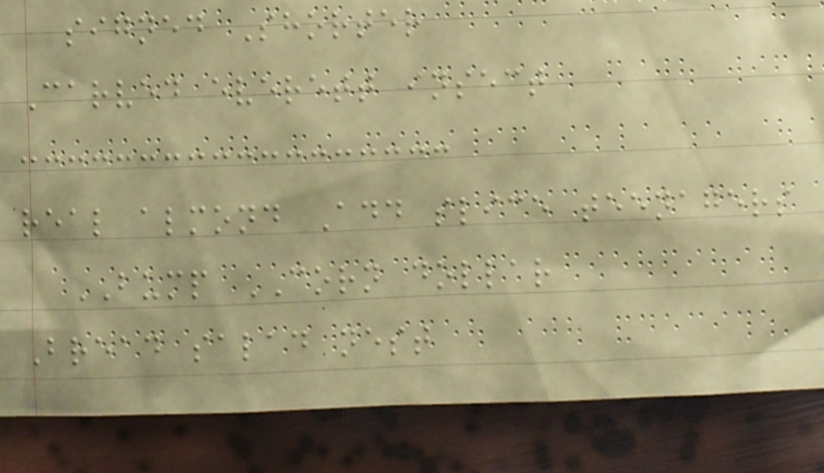signed Shorter
Carved everett insect
real almond Add slice teenagers
BUMP CORN dollar
Bread salad nest
